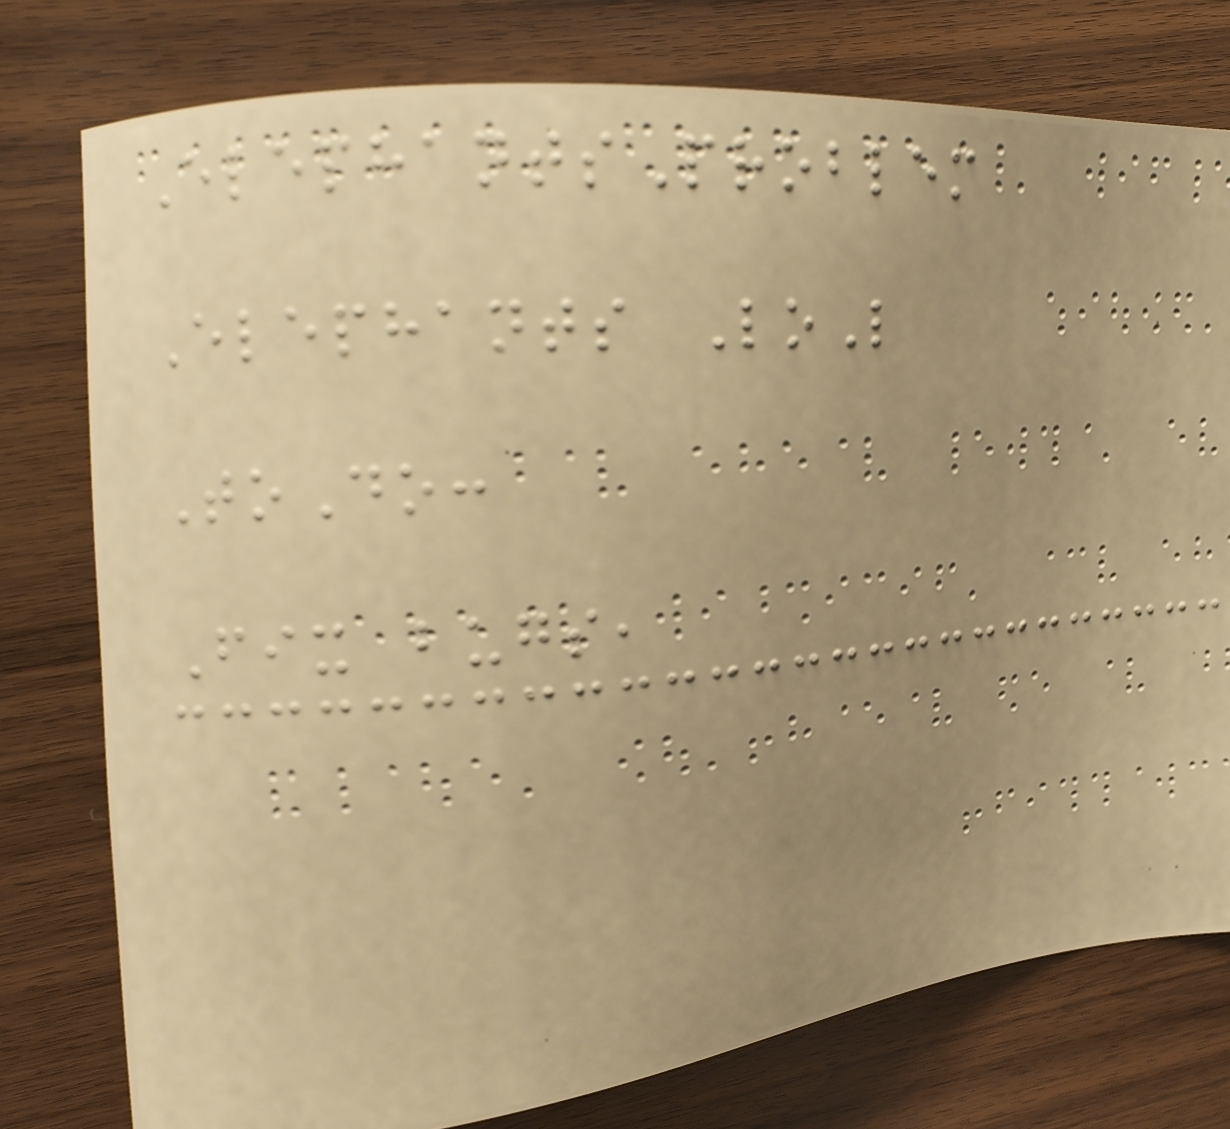ElephantsProblem
Elephants LoL
ToDo:
Fix bugs,
